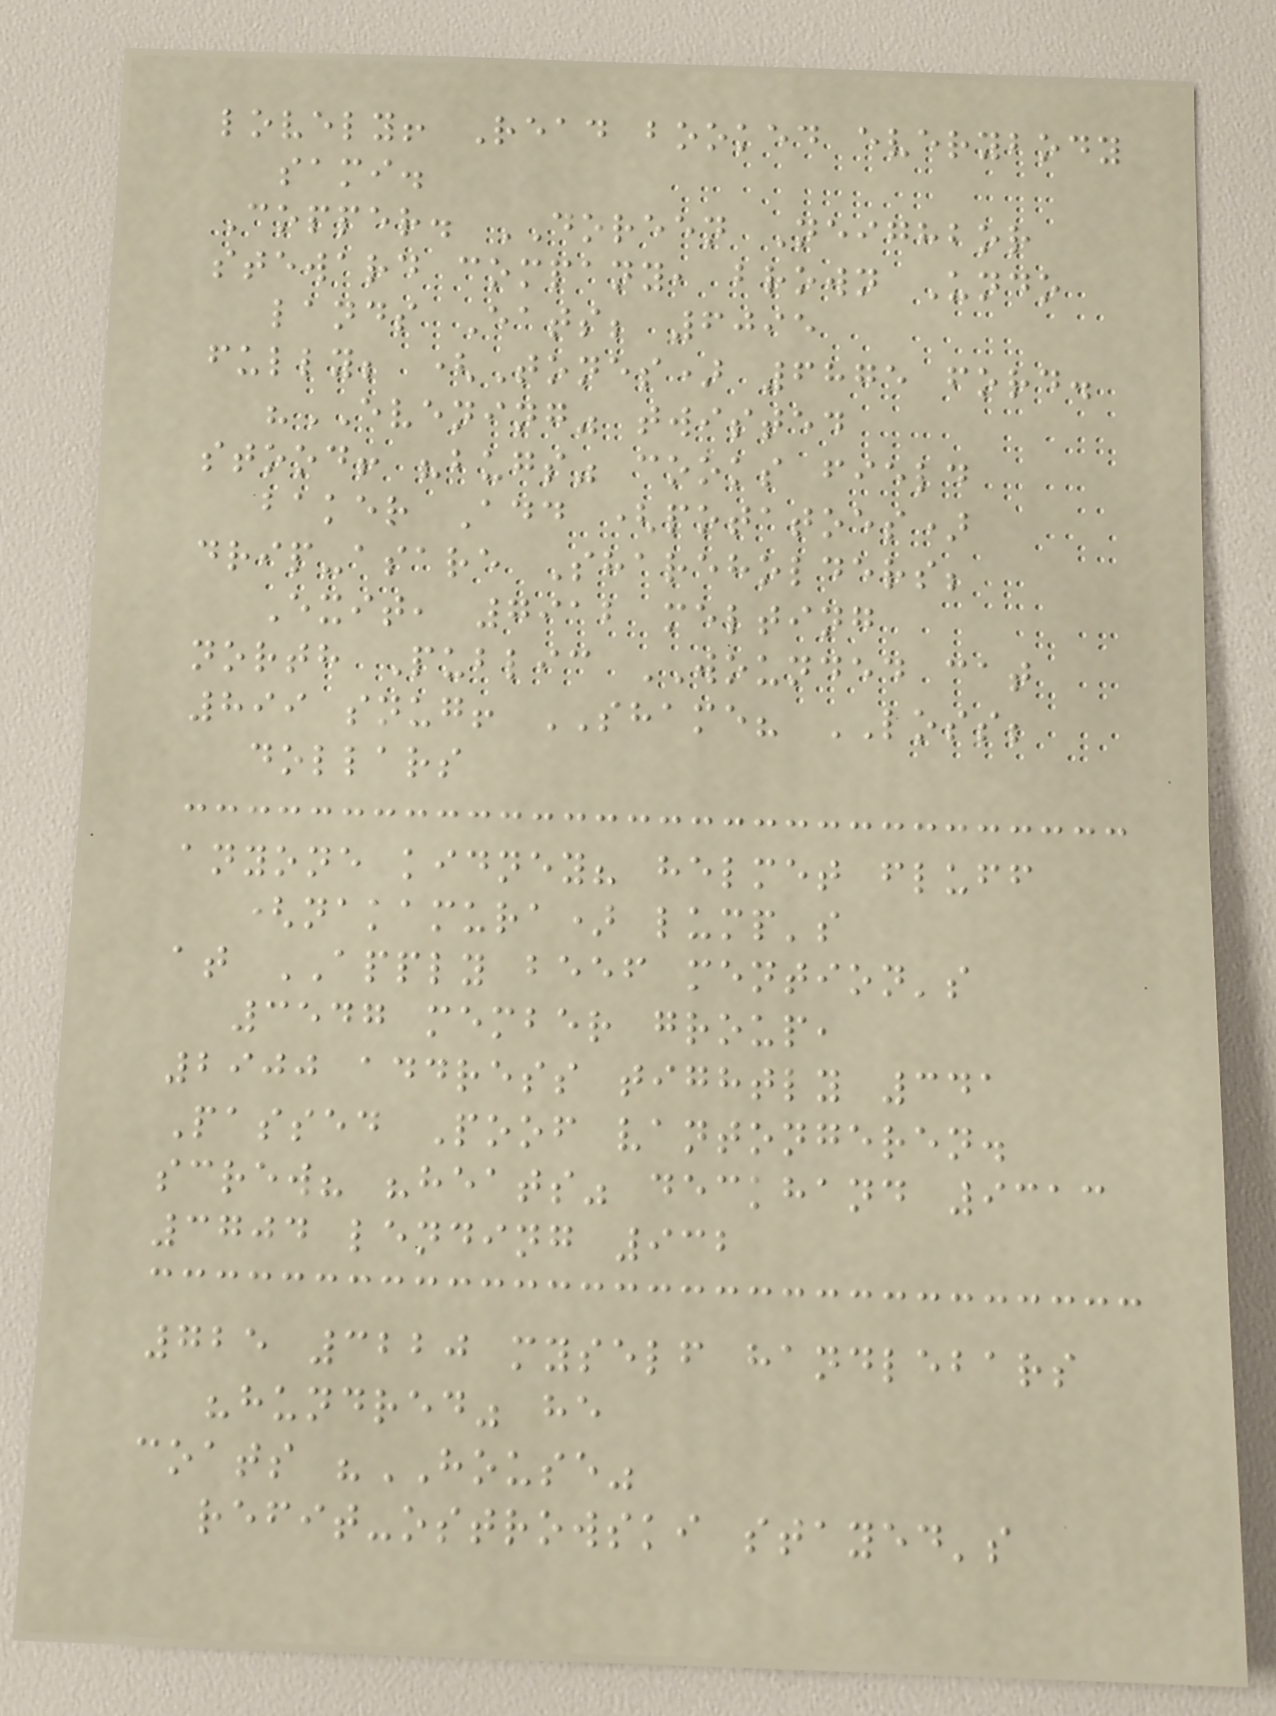lovely! Read booked everybody
sami.
Copper. DOREEN Neighbor
steward company, brown Undo
lands Eats; 6095
fully; (Tones) 6875 ford.
"EVENING" twisted
stood! "bugs" cooks field
baker Add (potatoes)
drip-asare Shareholders;
Exit, 7912 melting
north Public WOUNDED cat
899 snug! SHAME? LOSS;
dollars
anyone kidney? helmet fluff
(nakamura) lump's
at APPLY beef mention's
3547 member group,
2900 address tightly 341
Passed Poof vantongeren.
screw? "heats" deckhand 9313
3704 lending 932
725 3220 myself handlebars
"hundred" he
coats "HOUSE"
refit-ostrowski stayed's
